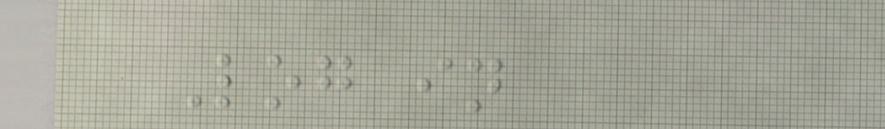Log in
